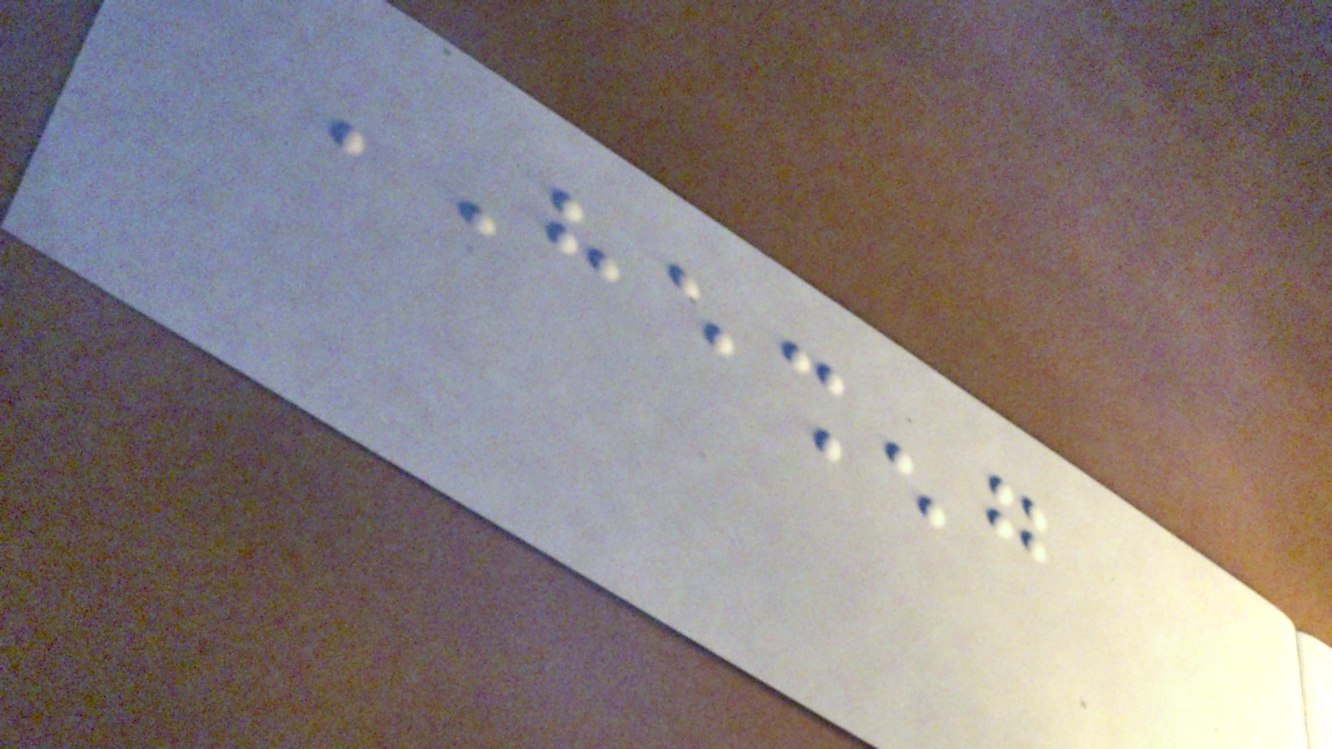HESHENG
